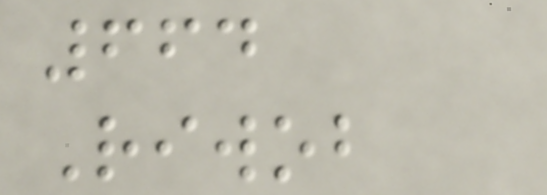664
Riwob
